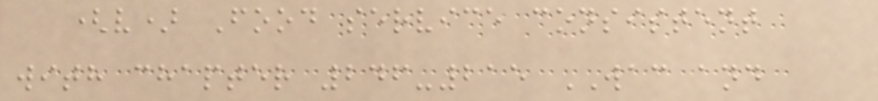(v) Food service consistent
with chapter 246-215 WAC and
